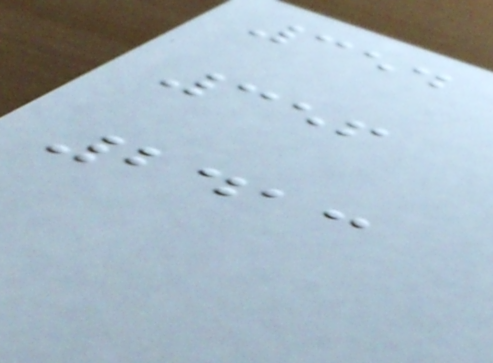354
356
2413
